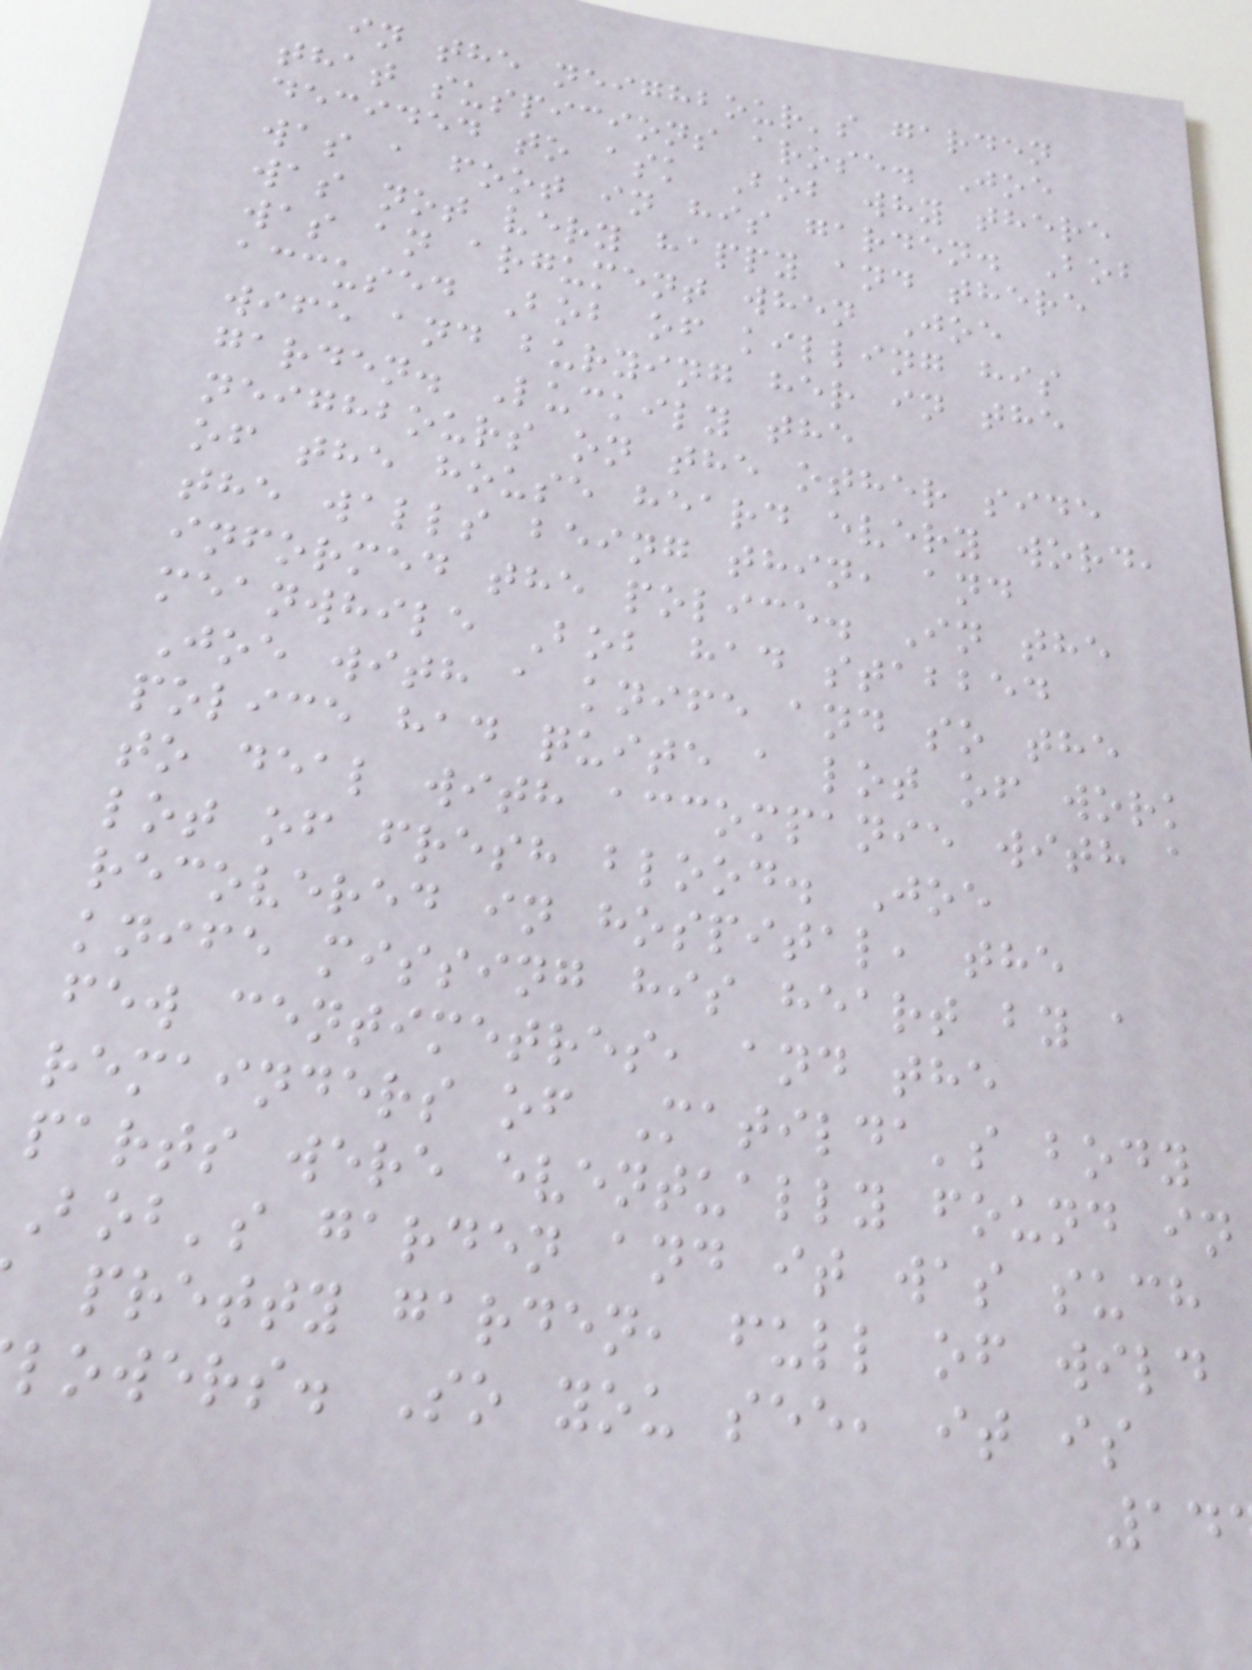in the neighbour's garden
that suspicions arose. Joe
decided to ask Bob why there
was a foot in his garden. Bob
was not very happy and there
was an argument when Joe
accused Bob of killing his
wife and burying her in the
garden. Luckily the
neighbours on the other side
of the house heard every word,
the walls being thin, and
informed the police. In the
meanwhile Bob had stabbed
Joe with a knife and so the
police had quite a lot of work
to deal with accompanie with a
lot of fresh blood. Joe
recovered in hospital, the
knife missing his heart by a
few centimetres, and the
remainders of Matilda's body
parts were eventually found in
Bob's garden and it was such
pretty garden, full of wild
lowers. So you see, it is
